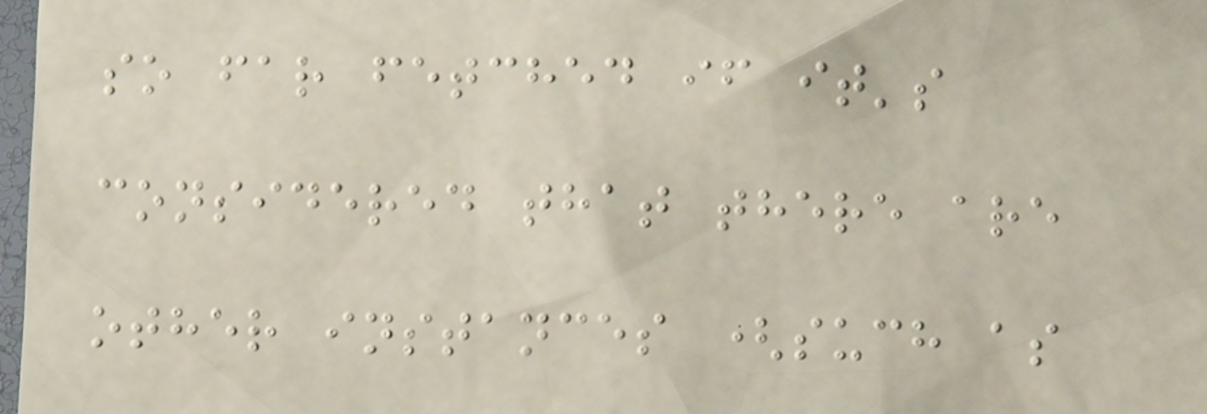so far fetched if it's
considered that there are
other instances (such as
